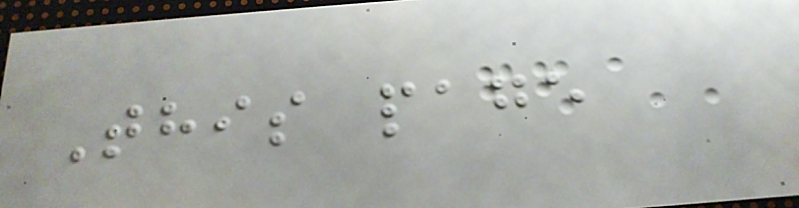This page
